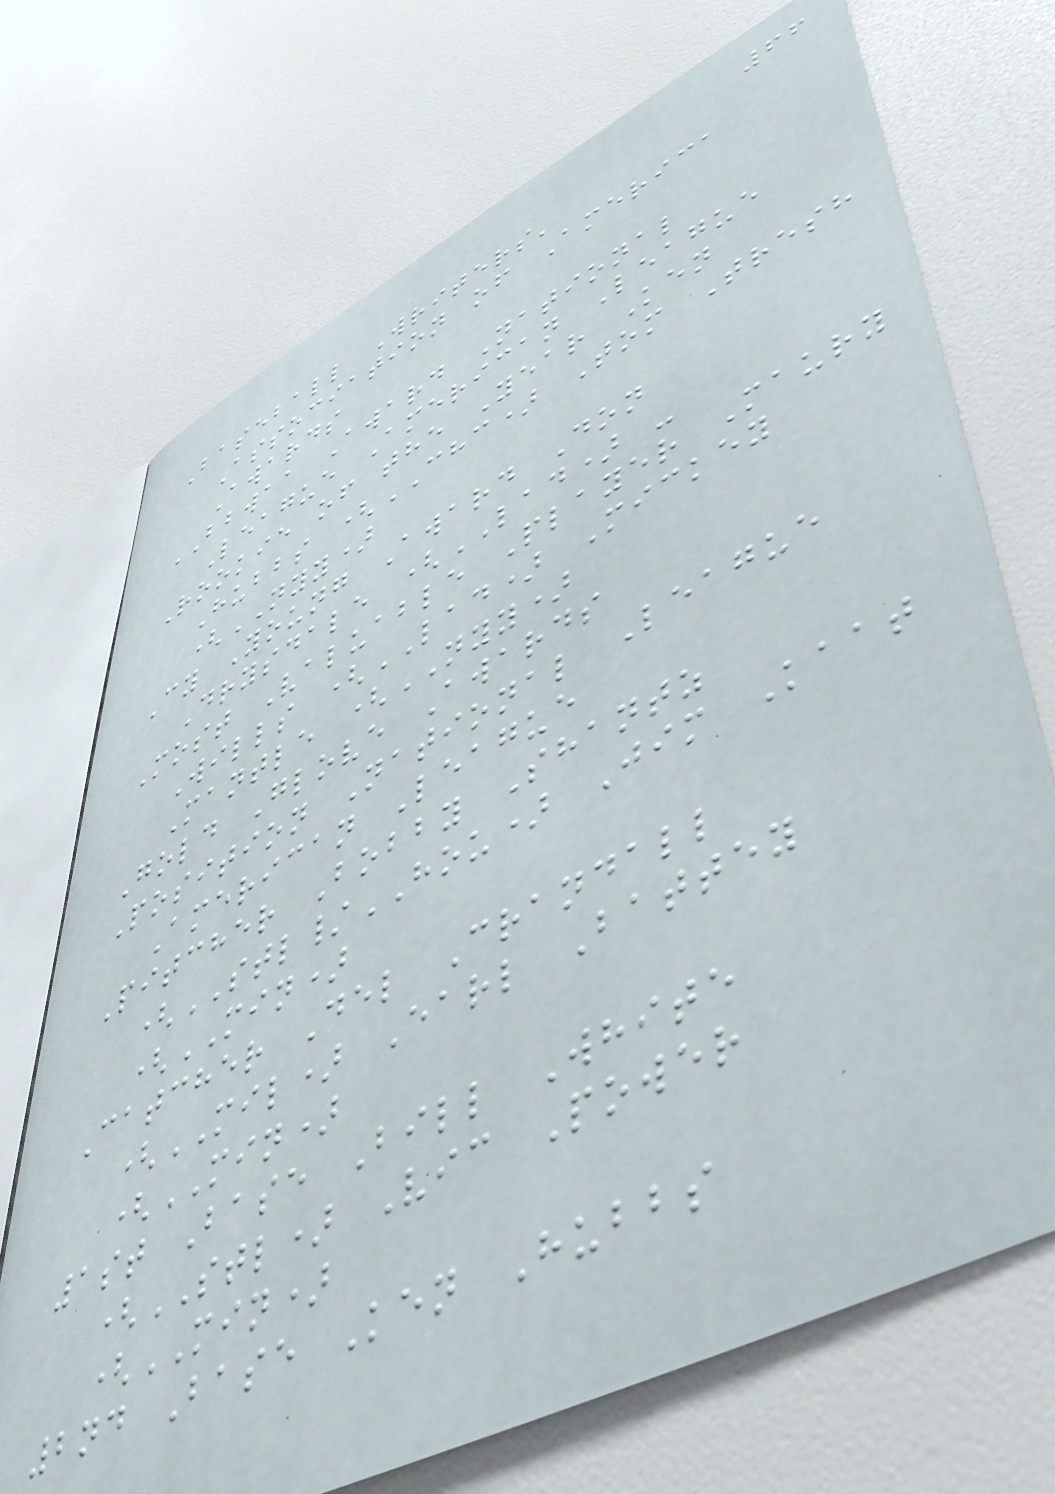66
Baseball Writers'
Association of America
Awards
BBWAA Award National
League American League
Rookie of the Year Ken
Hubbs (CHC) Tom Tresh
(NYY)
Cy Young Award Don
Drysdale (LAD) -
Most Valuable Player Maury
Wills (LAD) Mickey
Mantle (NYY)
Gold Glove Awards
Position National League
American League
Pitcher Bobby Shantz
(STL/HOU) Jim Kaat
(MIN)
Catcher Del Crandall
(MIL) Earl Battey
(MIN)
1st Base Bill White
(STL) Vic Power
(MIN)
2nd Base Ken Hubbs
